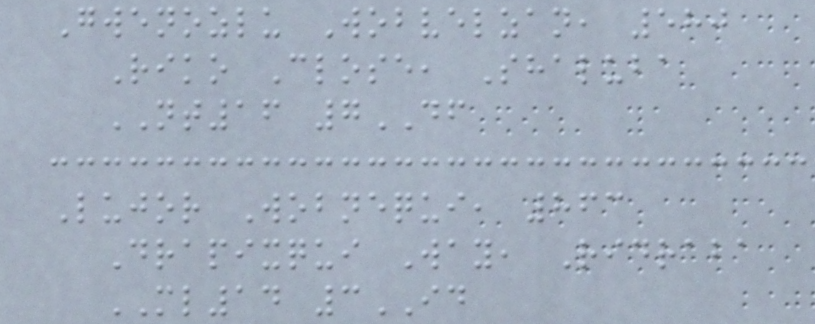Gwenozlu Wobvelzan, 580
Riko Close, Shaluba
NT16 7DF
Lujor Wobnequi, 863
Drapixqui Way, Ridraba
ML14 3ID
